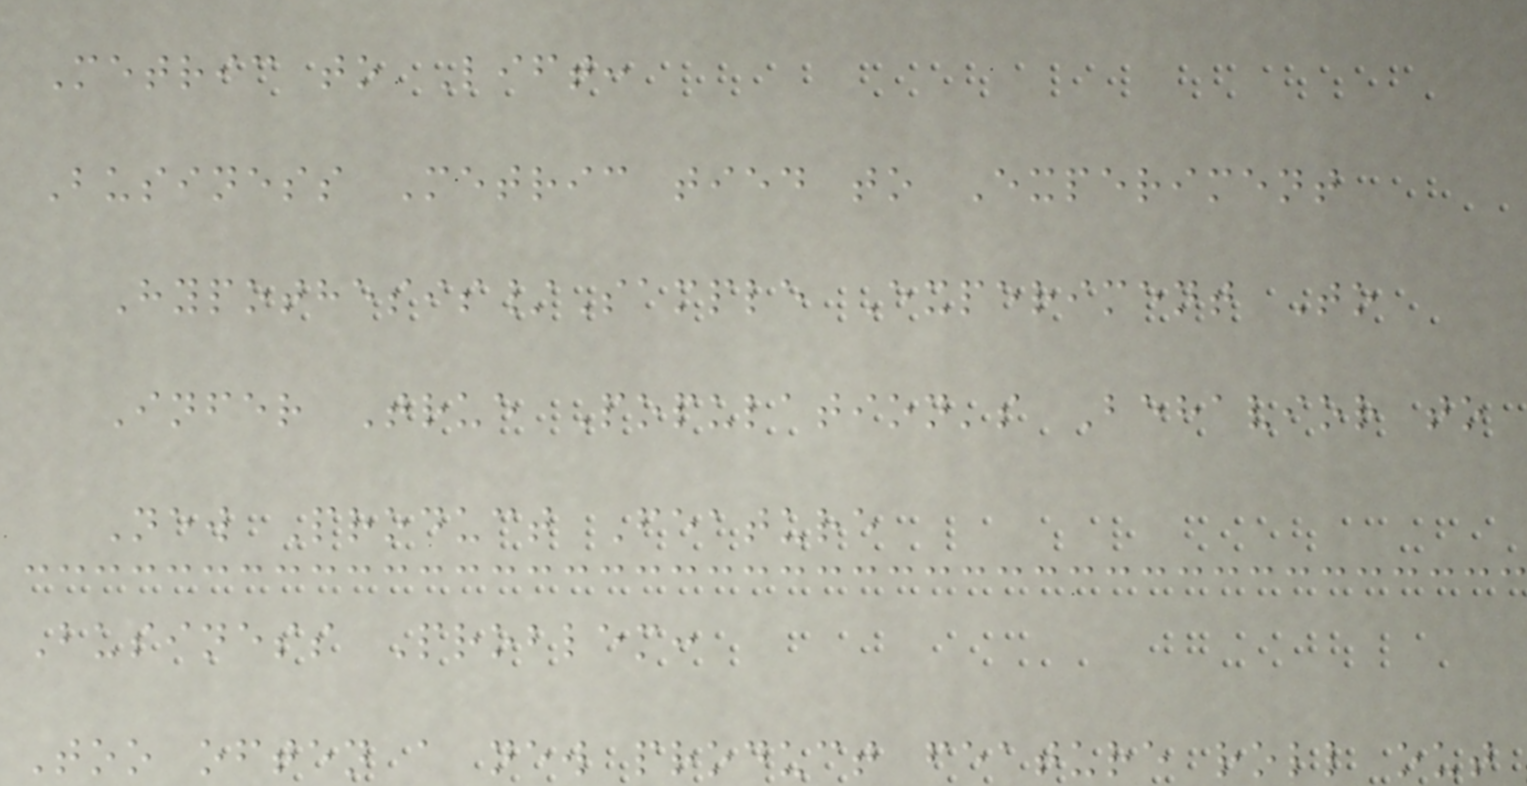Metric to Lift:
Business Metric tied to Experiment
Hypothesis/Sample Experiment To
Infer True Population's Behavior to
New Product Feature
Business Problem:
Too often a new product feature roll out
